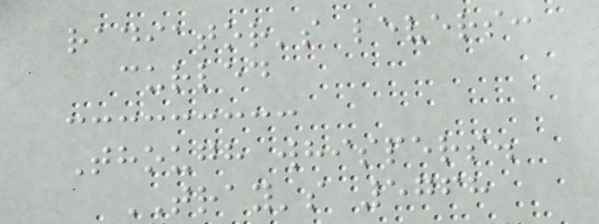radiator's levers:
curled
Though whispers.
TRAY's 5768
